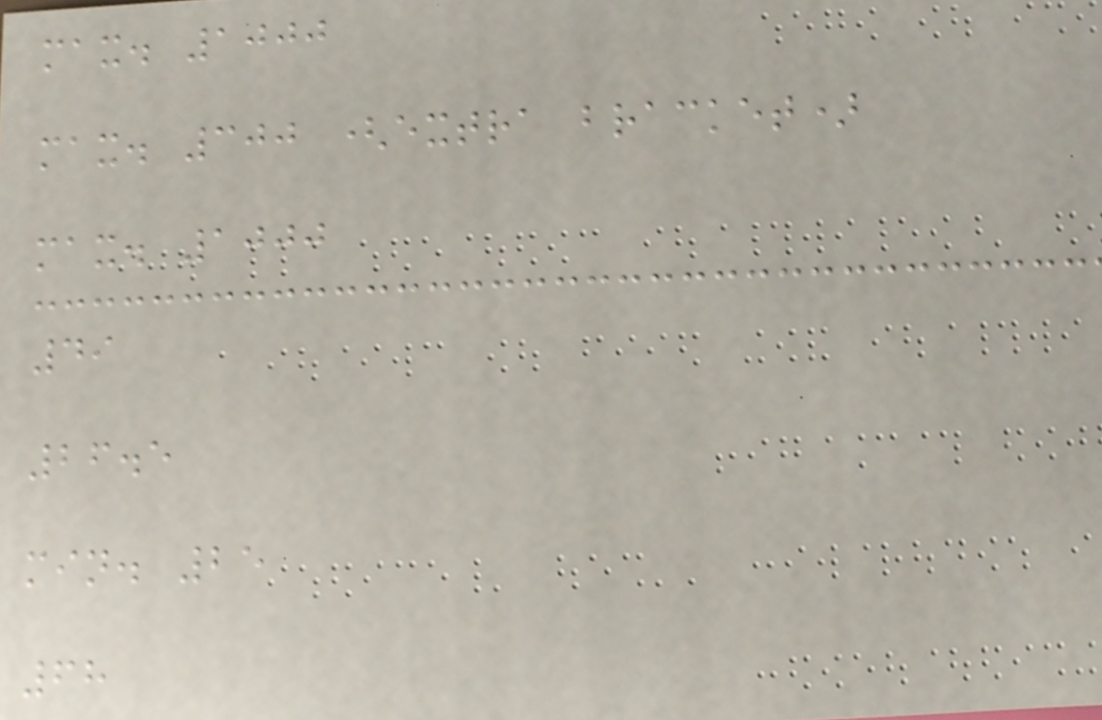max. 1000
max. 300 (extra bracket)
max. 1000
49
26.5
min. 25
68
